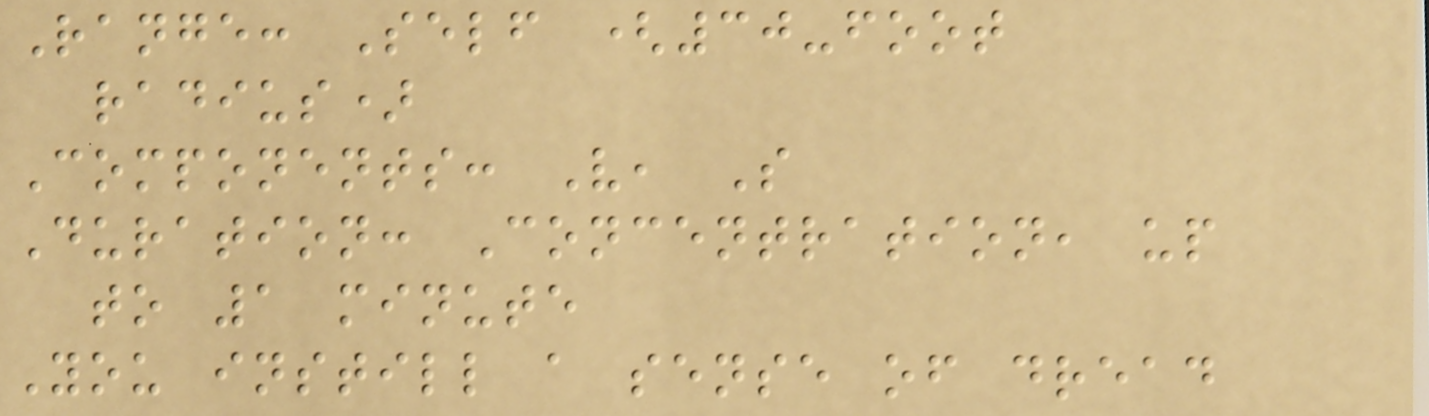Range: Self (30-foot
radius)
Components: V, S
Duration: Concentration, up
to 1 minute
You instill a sense of dread
